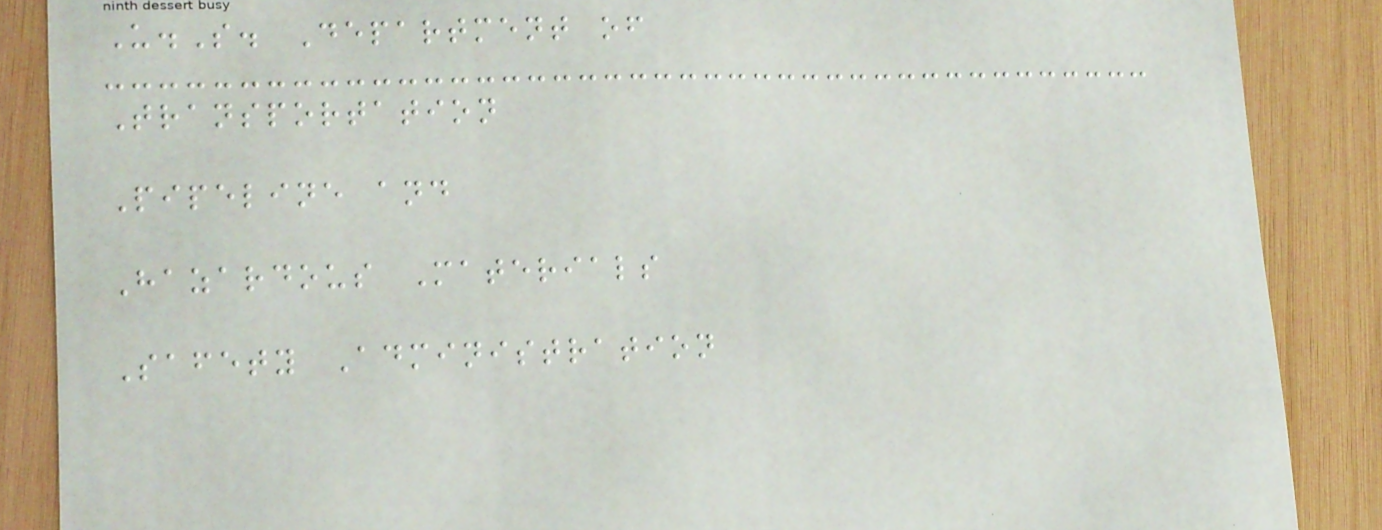U.S. Department of
Transportation
Pipeline and
Hazardous Materials
Safety Administration
